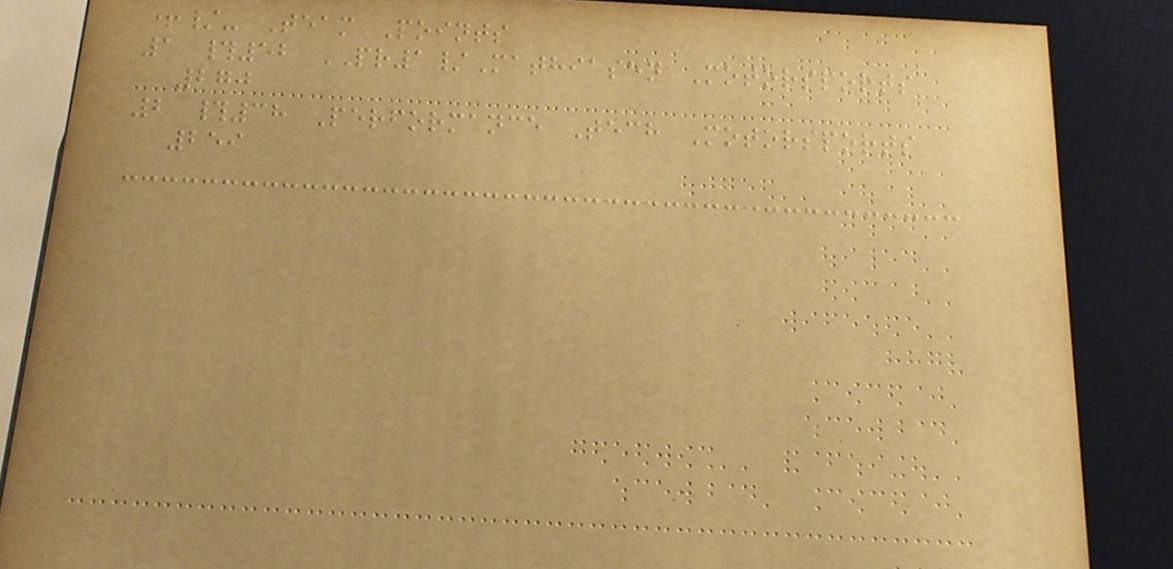+/- Team Points
1 #52 PR1/Mathiasen Motorsports
270
2 #38 Performance Tech Motorsports
259
